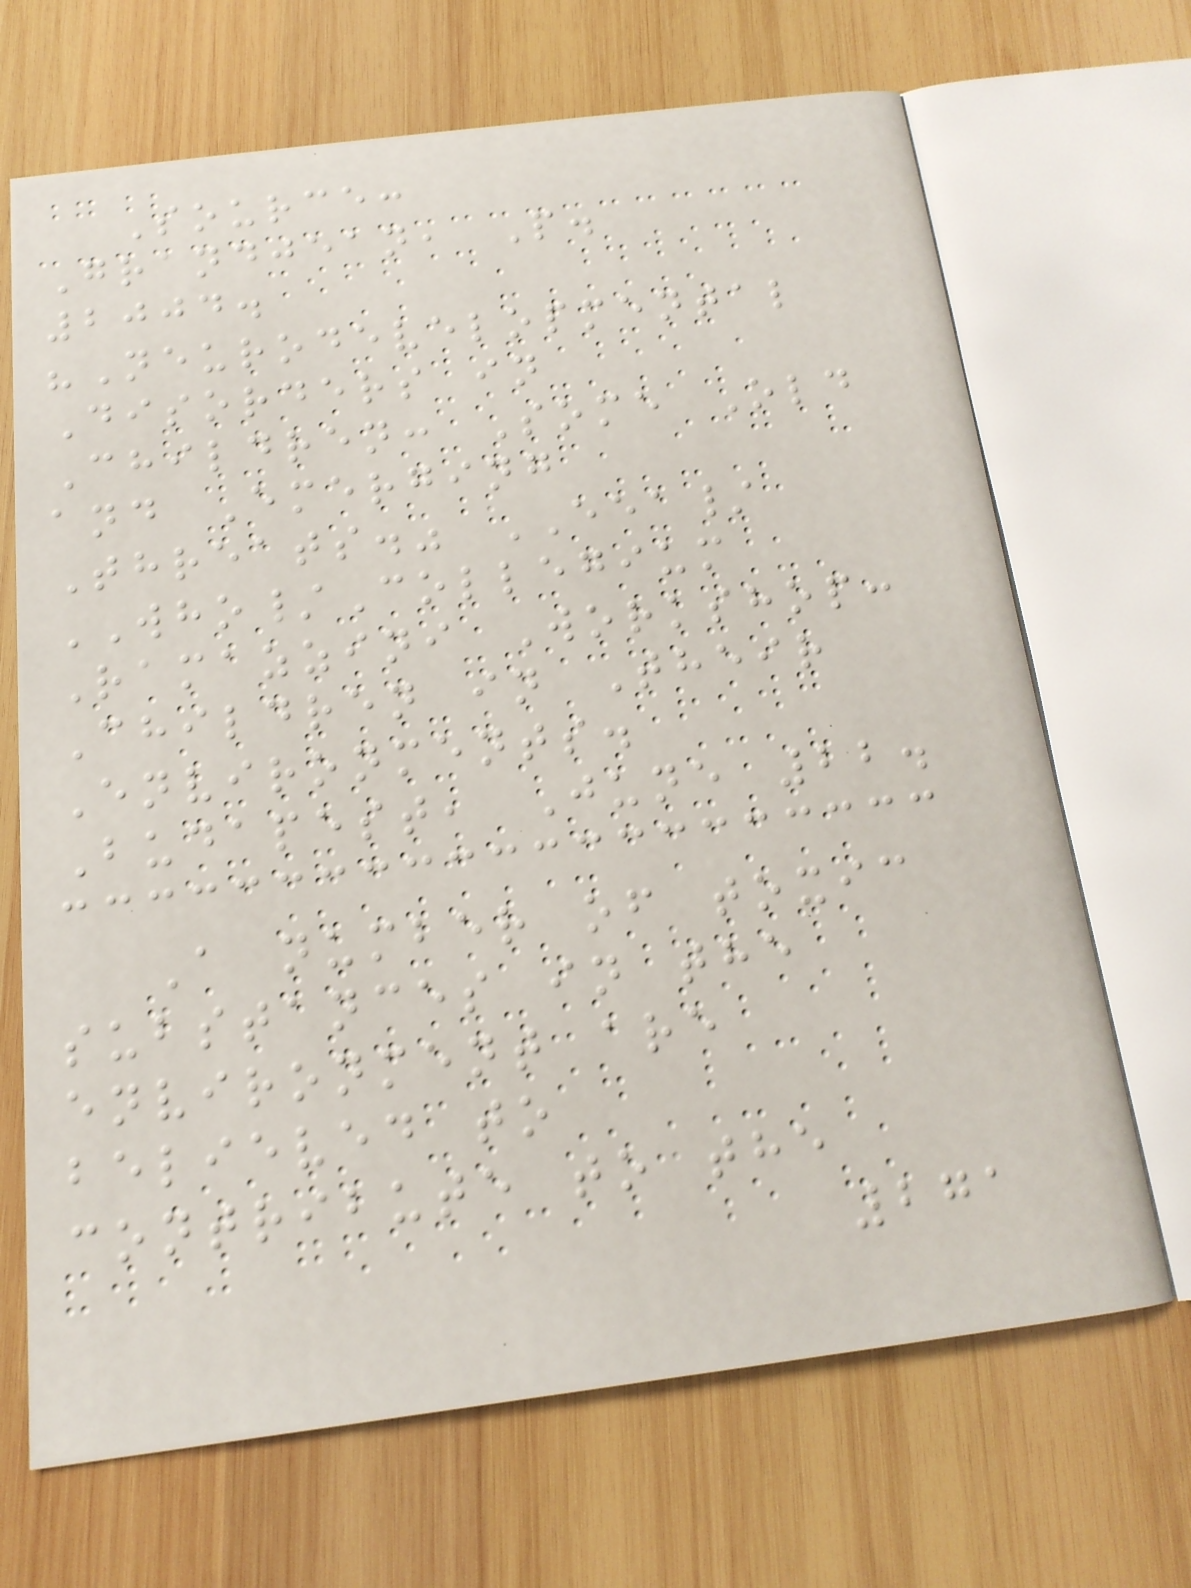Source:
Grandjean, P.
2004.
"Neurodevelopmental
Disorders in
Children: Some Old
and Emerging
Threats." EEA/
WHO/Collegium
Ramazzini Workshop:
Children in Their
Environments.
Budapest, June 22.
A number of toxic
substances in the
environment are
believed to
contribute to the
271
